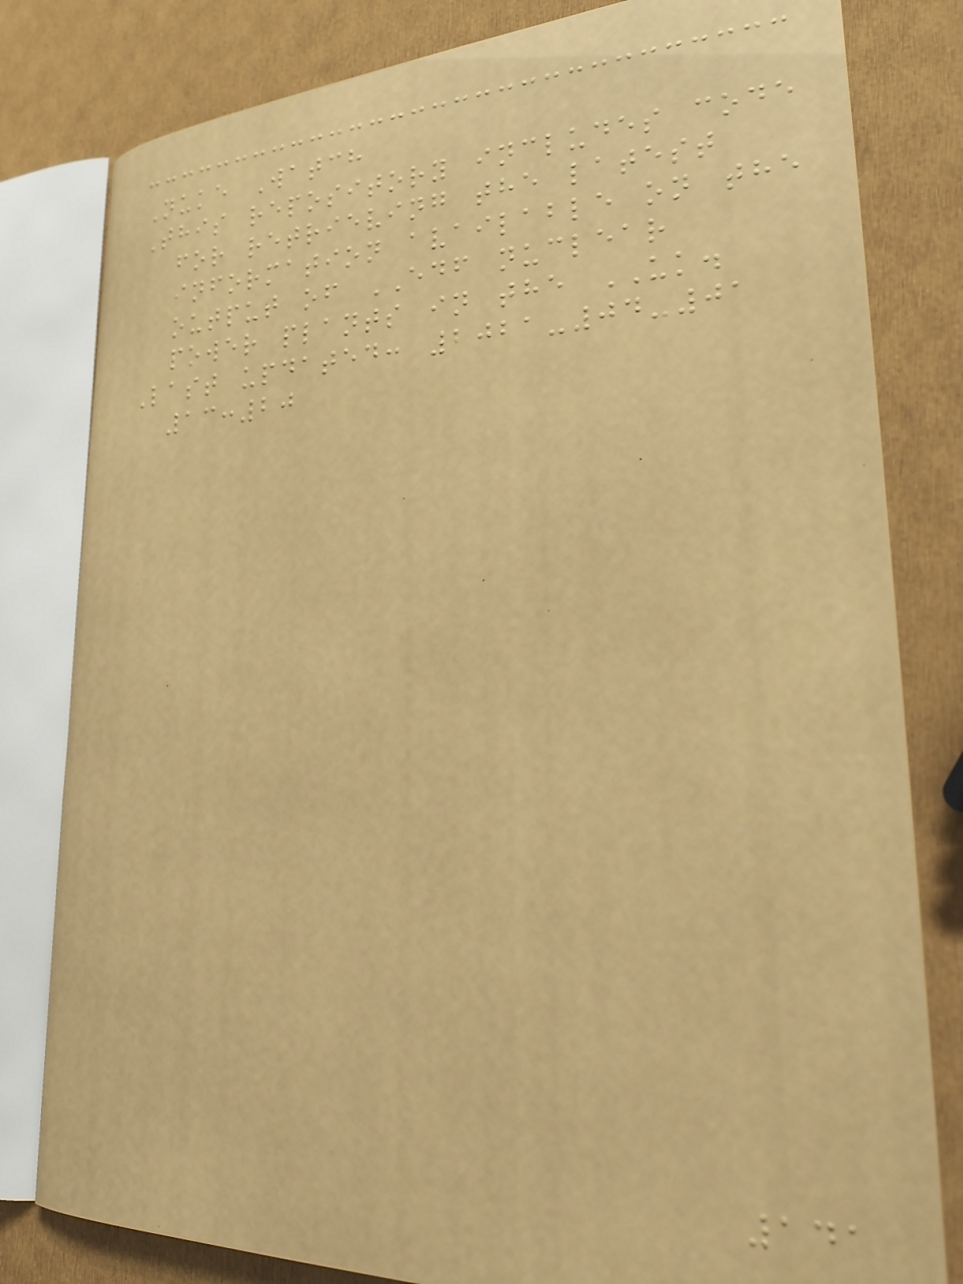Nuke Watch
This repository includes code
for retrieving the latest
information available on the
output of EDF nuclear
power plants in the UK.
Last updated: 2021-04-01
13:20
141
